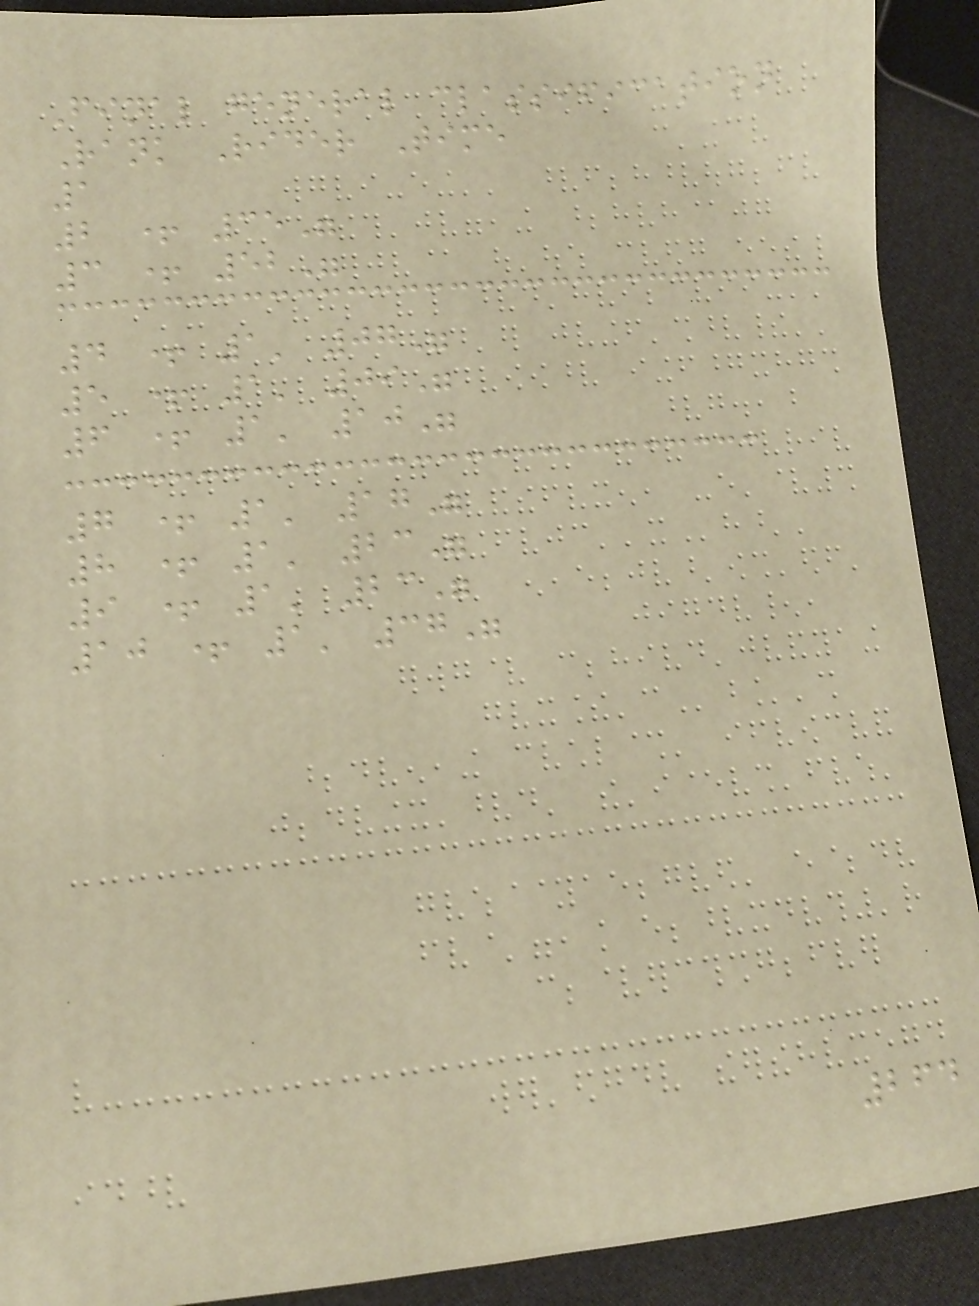Final general classification
Rank Rider Time
1
2 + 35"
3 + 52"
4 + 1' 07"
5 + 1' 09"
6 + 1' 10"
7 + 1' 17"
8 + 1' 23"
9 + 1' 23"
10 + 1' 37"
264
